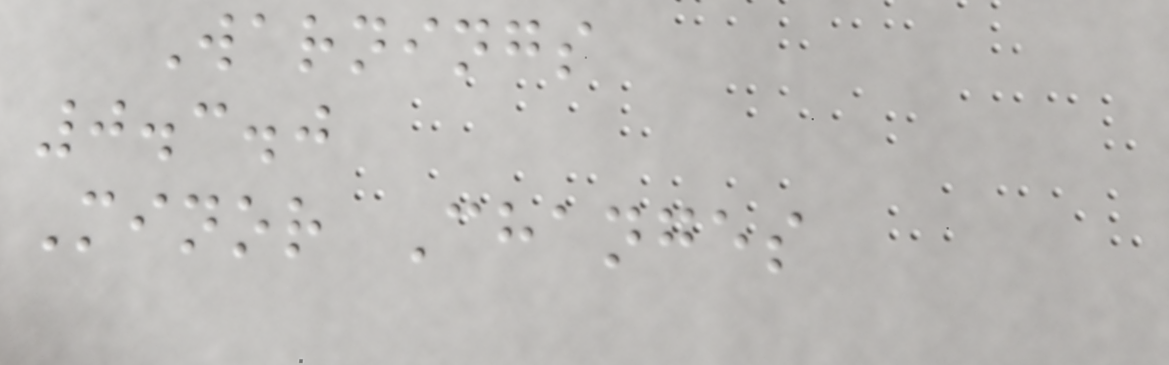Warnings
0.3.0
Minor Changes
